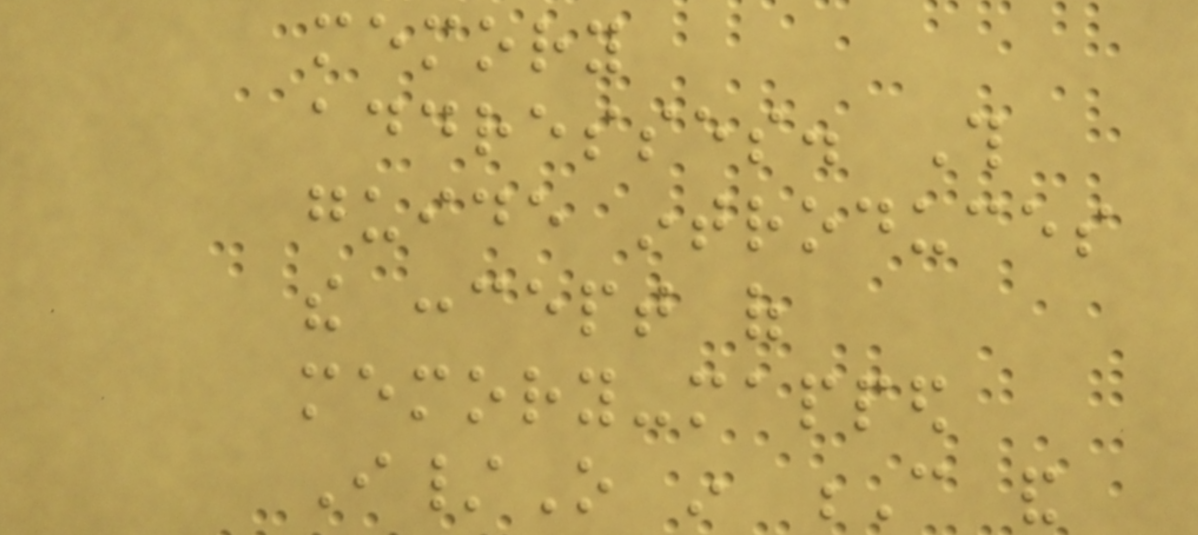memory
addresses. This
guide introduces
the concept of
memory-mapped
I/O in C and
